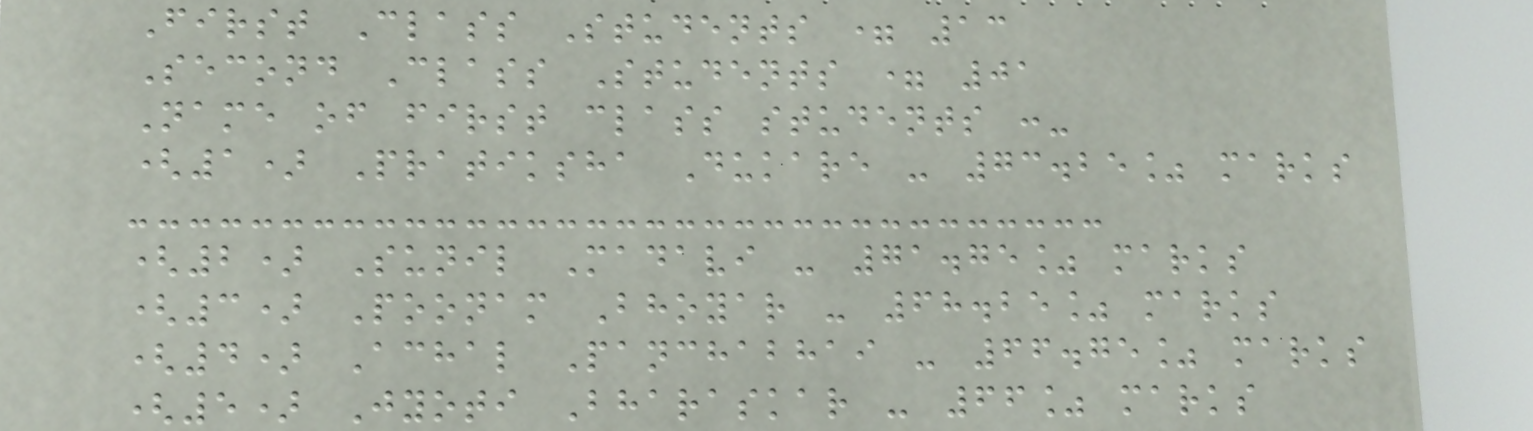First Class Students = 13
Second Class Students = 01
Name of first class students :-
(1) Pratiksha Dukare - 73.25% marks
(2) Sunil Madavi - 71.75% marks
(3) Poonam Bhoyar - 68.25% marks
(4) Achal Panchabhai - 66.75% marks
(5) Jyoti Bharaskar - 66% marks
